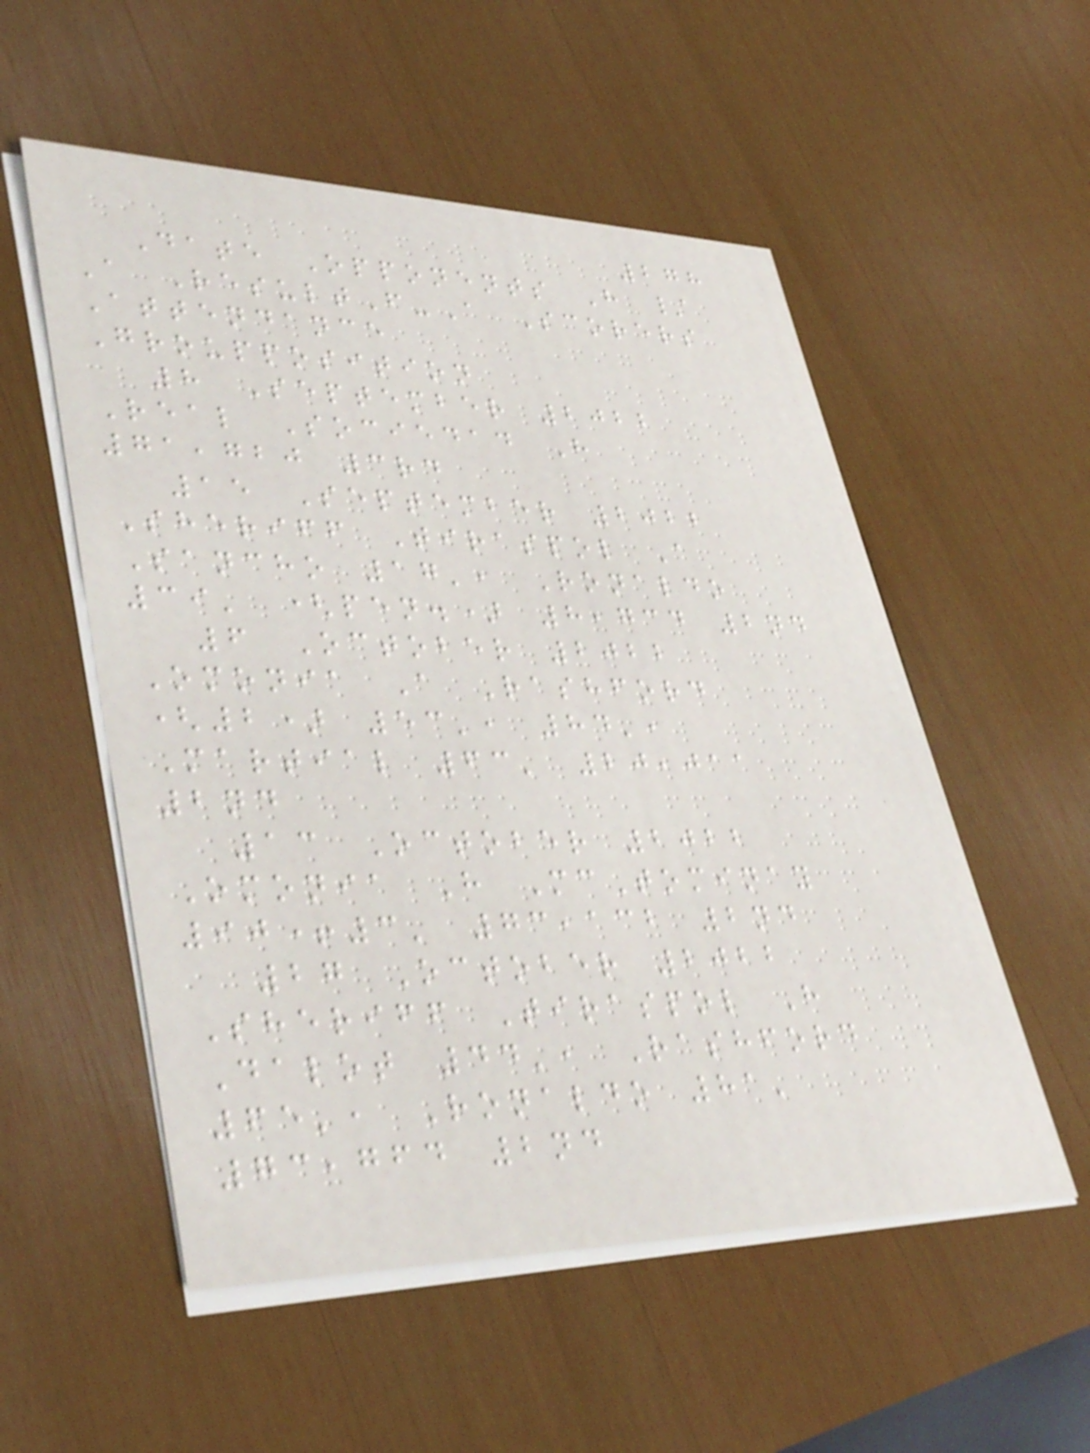278
Date Opponents H /
A ResultF-A Scorers
Attendance
Groupposition
8 September 2022
Real Sociedad H
71,720 3rd
15 September 2022
Sheriff Tiraspol A
Sancho 17', Ronaldo
39' (pen.) 8,734 2nd
6 October 2022
Omonia A Rashford
(2) 53', 84',
Martial 63' 20,011
2nd
13 October 2022
Omonia H McTominay
90+3' 73,132 2nd
27 October 2022
Sheriff Tiraspol H
Dalot 44', Rashford
65', Ronaldo 81'
73,764 2nd
